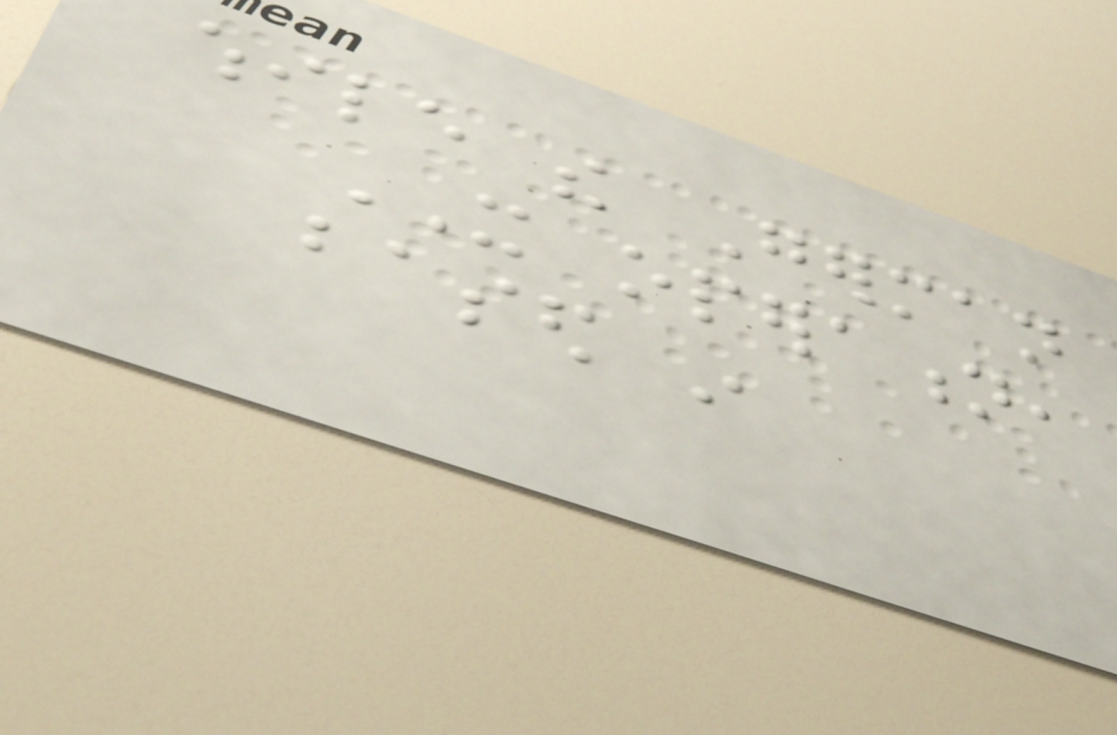while the German
IT operation,
based in
